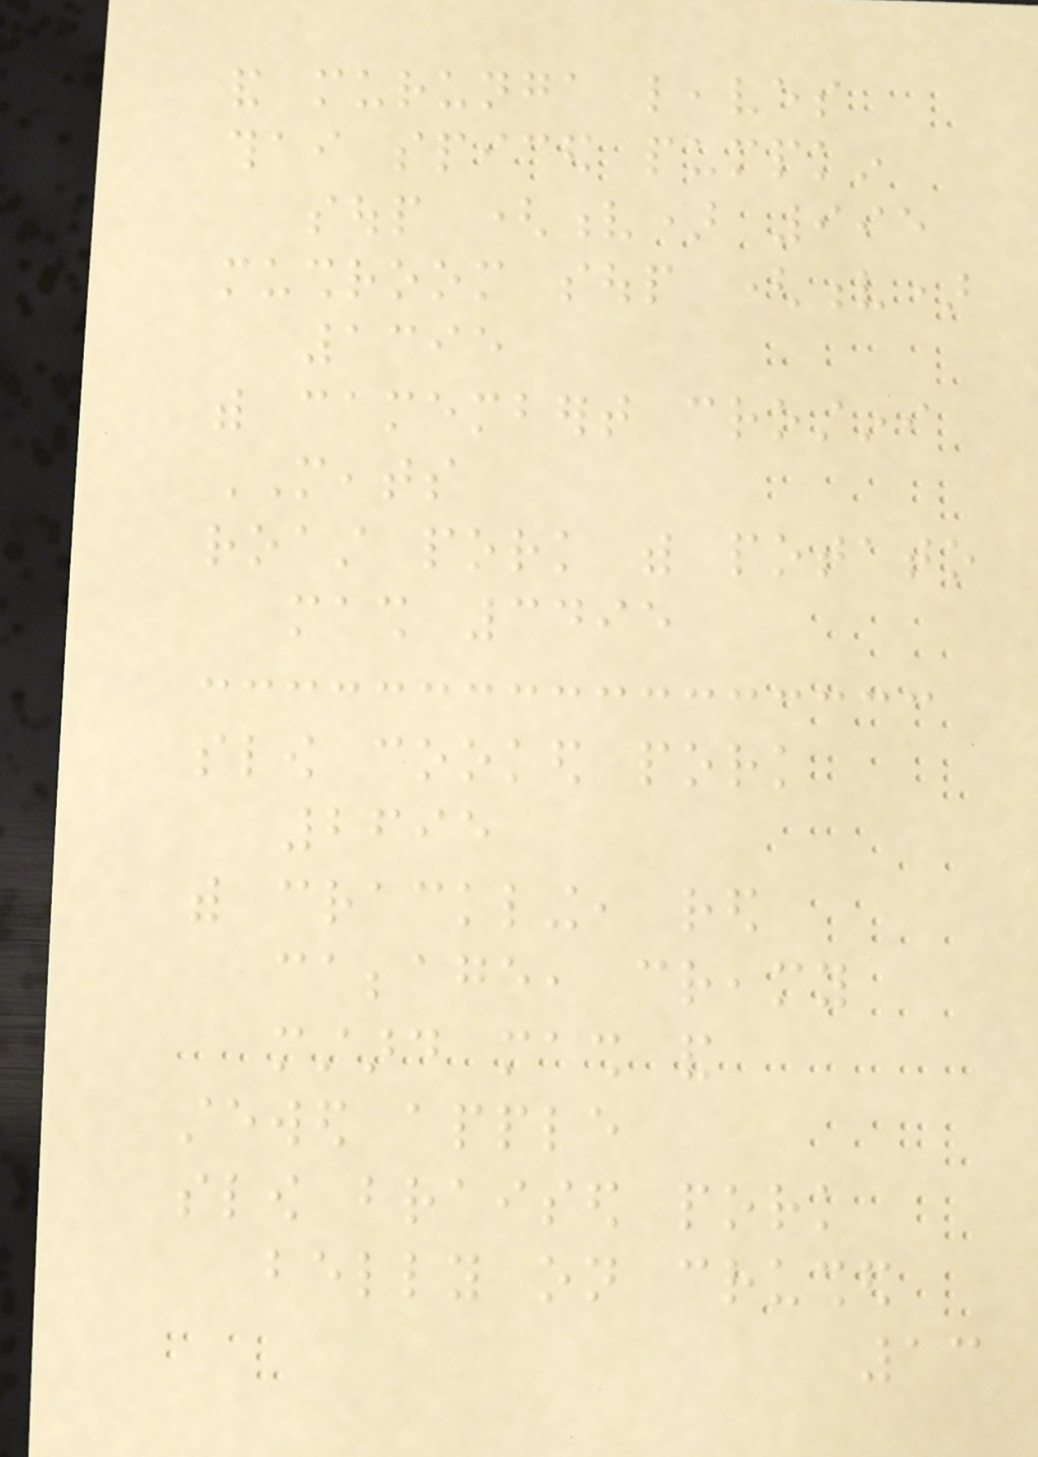and murunga leaves
thai spiced pumpkin
soup (v) 995
mushroom soup (v)
1395
with camembert crostini
MEATS
roast pork with potato
mash 3495
slow cooked pork
2695
with crackling, red
cabbage, creamy
mustard mash and
stewed apple
slow braised pork
belly on crushed
13
